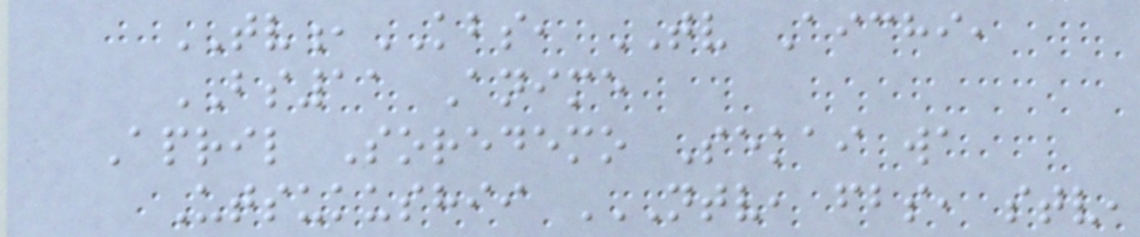TV,KBS, TV Aichi,
BS11 Anime
April Soredemo Sekai wa
Utsukushii NTV, FBS, STV,
